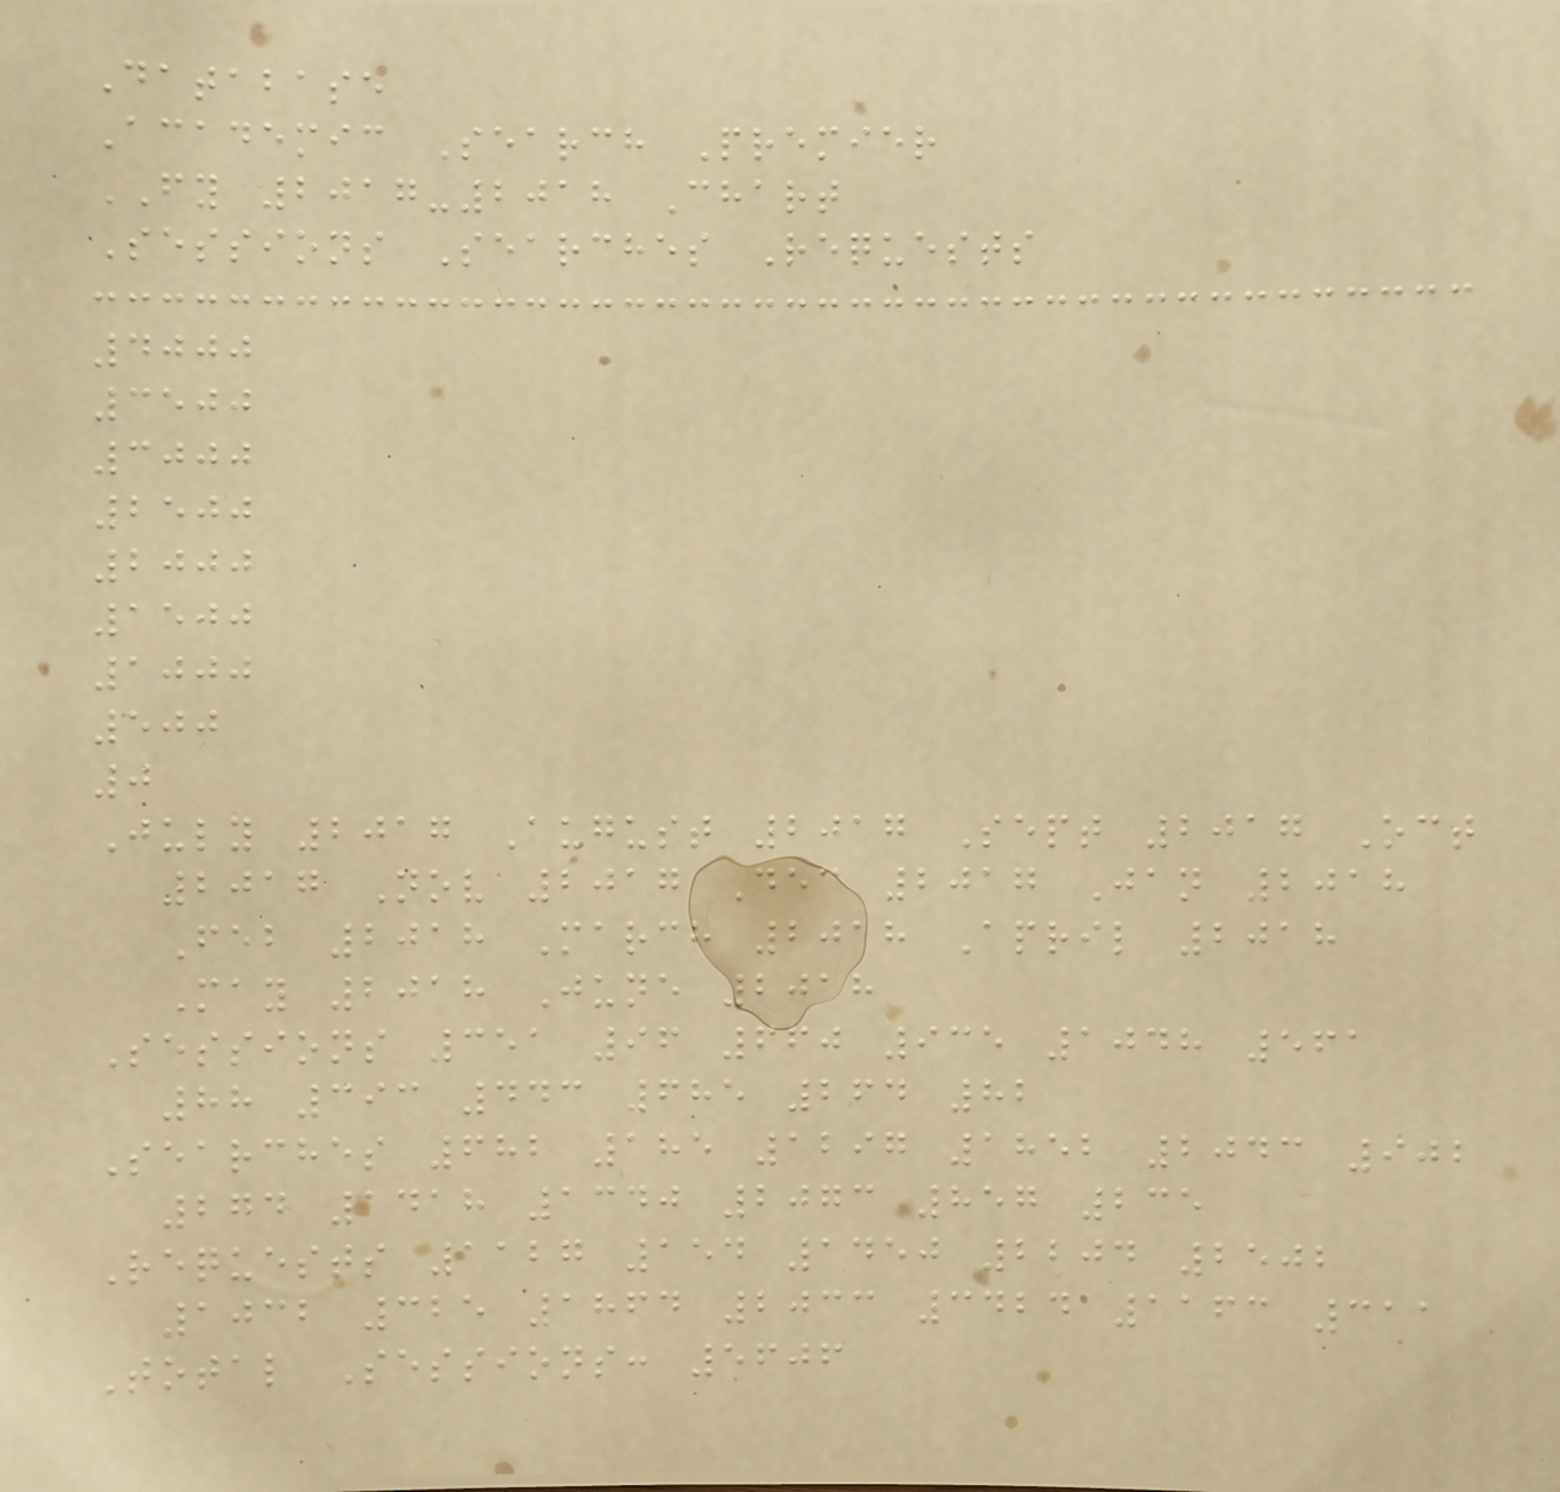Database
Academic Search Premier
FY 2017-2018 Chart
Sessions Searches Requests
4000
3500
3000
2500
2000
1500
1000
500
0
July 2017 August 2017 Sept 2017 Oct
2017 Nov 2017 Dec 2017 Jan 2018
Feb 2018 March 2018 April 2018
May 2018 June 2018
Sessions 351 96 660 935 1048 561
88 393 443 685 264 82
Searches 682 185 1297 1852 2043 902
274 1418 1340 2073 857 235
Requests 1127 154 1450 2204 2502
1032 325 1864 2033 3424 1163 311
Total Sessions: 5606
